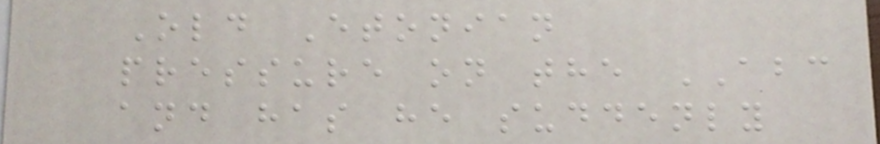Old Etonian
pressure on the ABC
and has he suddenly
